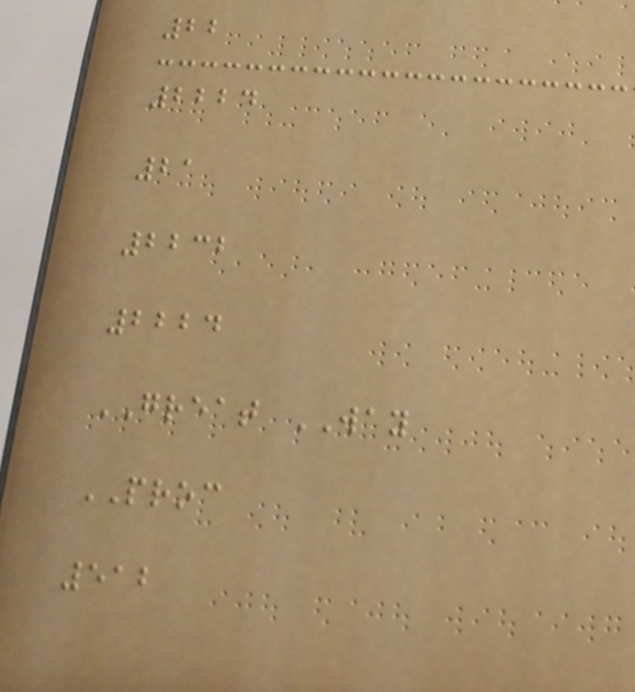22
2224
21
2232
2224
GREAT WAY
PROC
512
